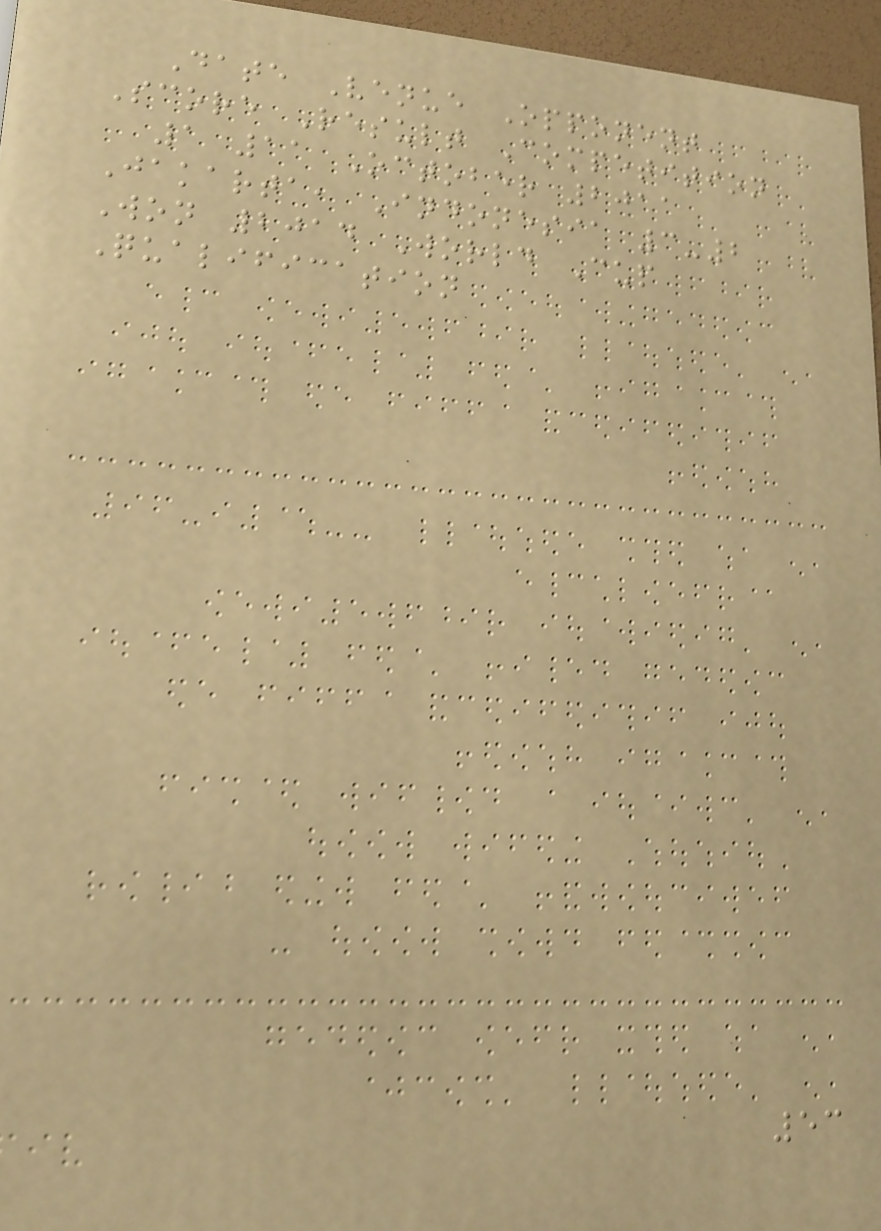Date Venue Opponent
Score Result Competition
1 11 October 2011
Jakarta, Indonesia 3-2
Won 2014 World Cup
Qualification
53
